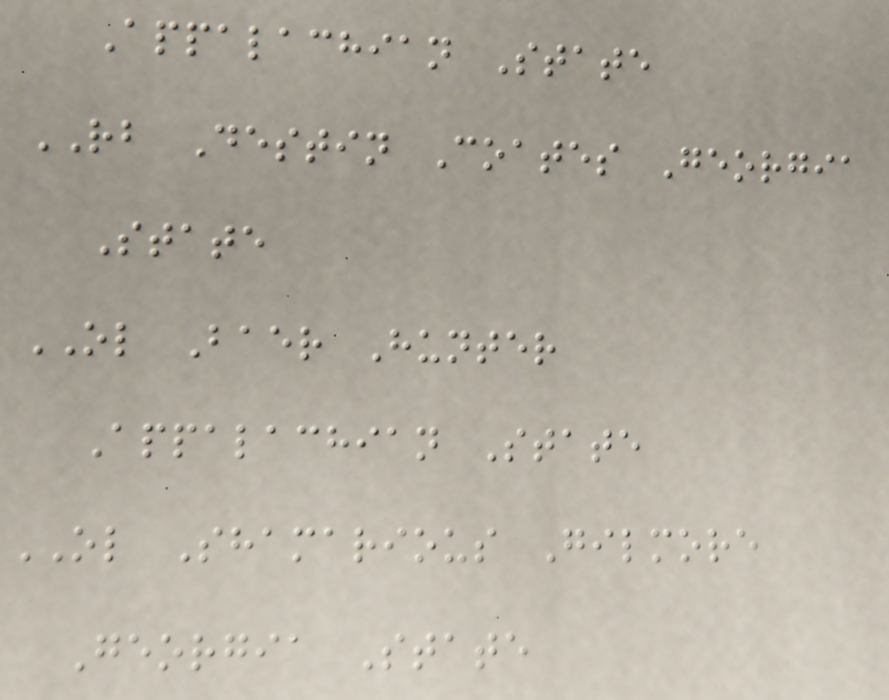Appalachian State
RB Destin Coates Georgia
State
OL Baer Hunter
Appalachian State
OL Shamarious Gilmore
Georgia State
